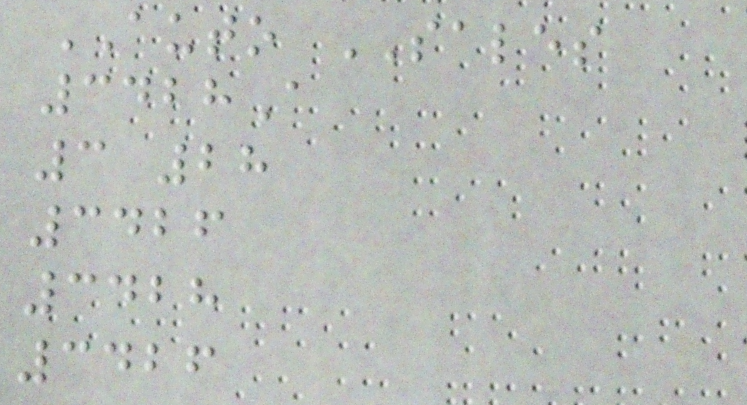AUTO SALES
3428A
3 28
3426
3428
3426
